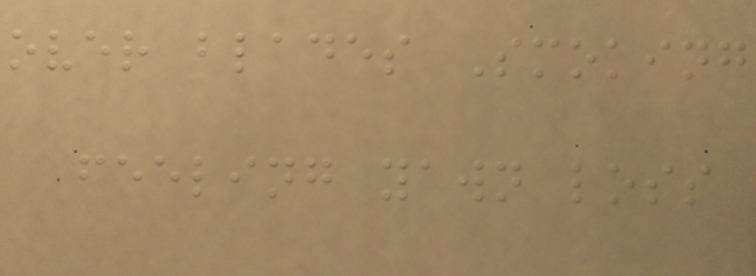over blades Smoking
feeling yawn loss
